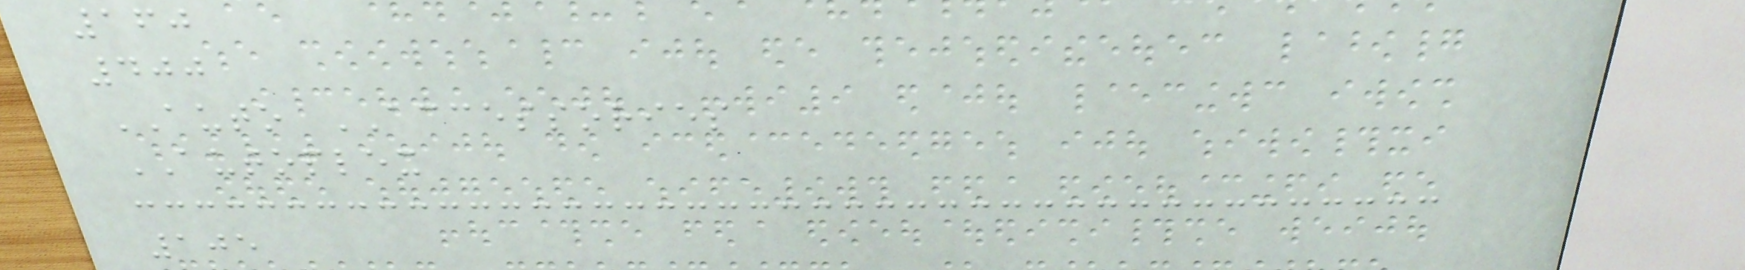160
400
AUTO ACCESSORIES
AUTOPLEX
105
